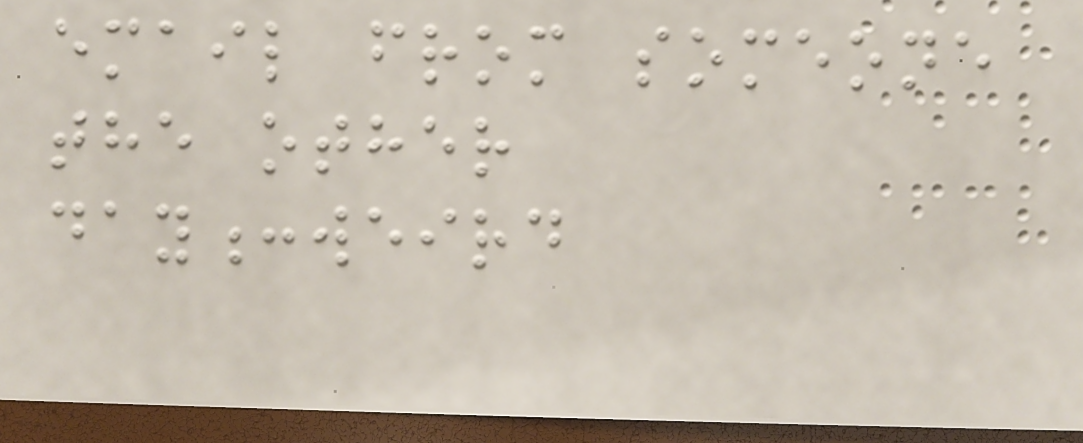email from someone
the other
day:weird
